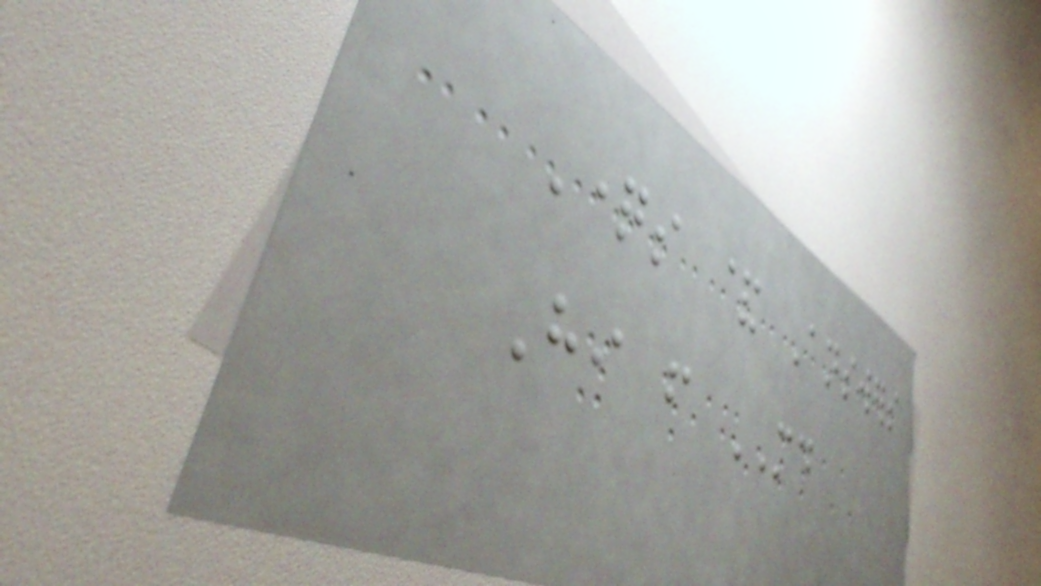Questions & Answers
Hi from MD
